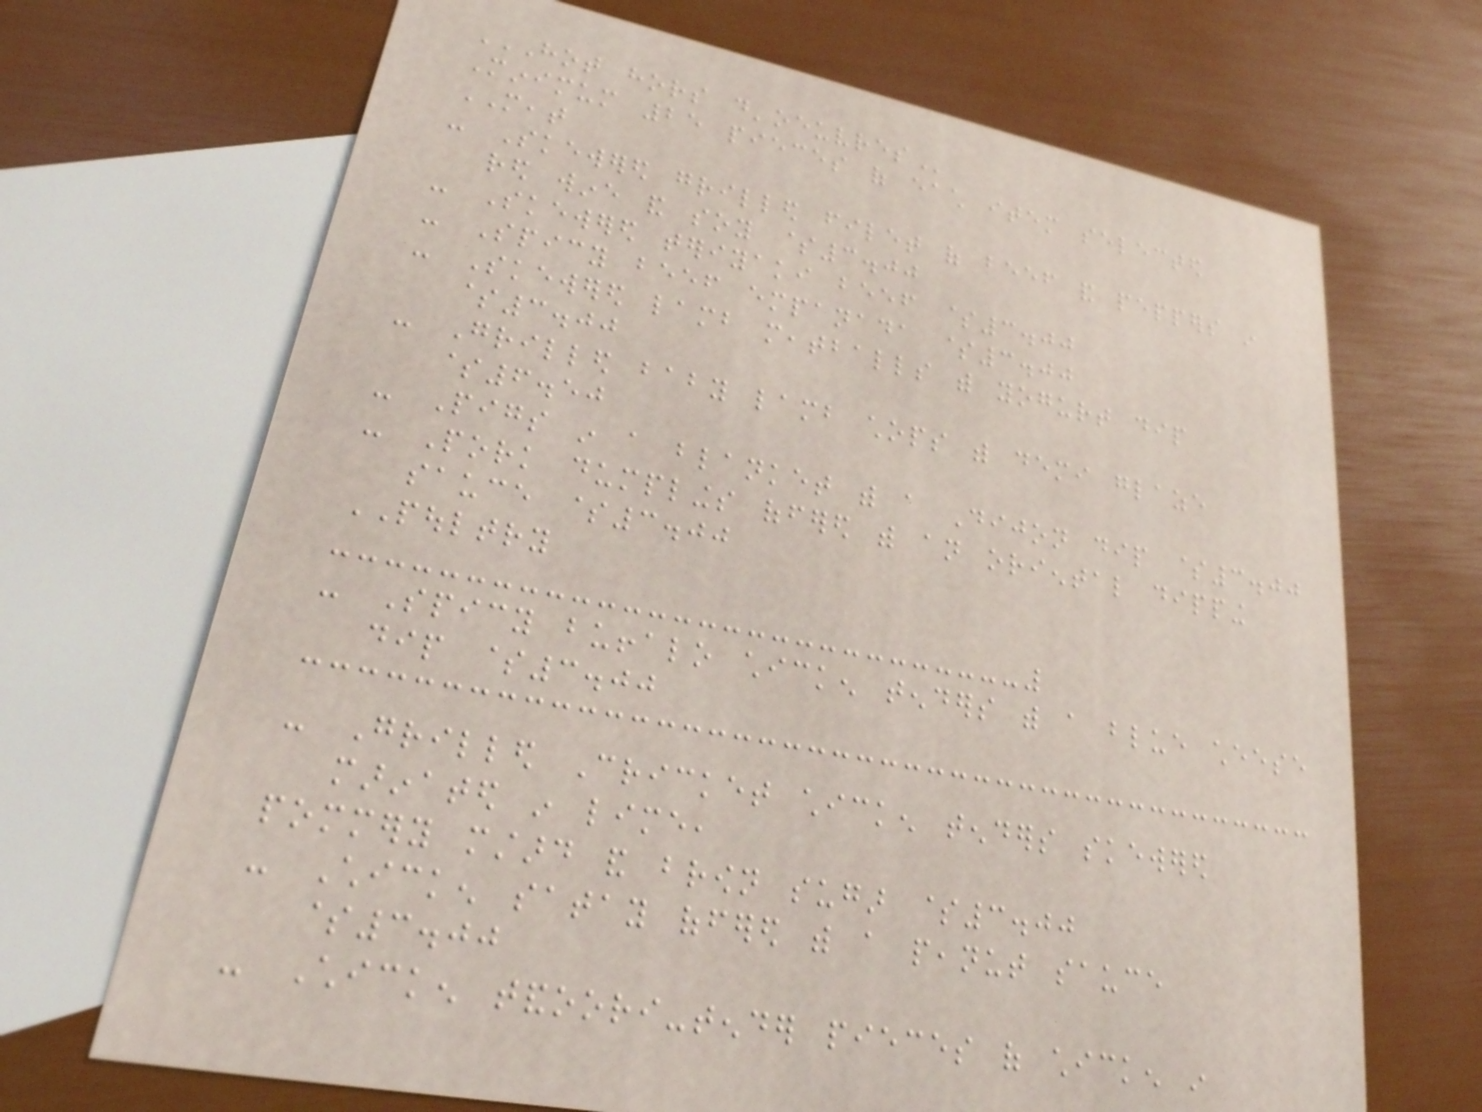HOT HORS D'OEUVRES
Minimum 25 pieces of each item selected
MEAT
- Skewered grilled filet of beef and peppers in
red wine and soy $3.00
- Skewered teriyaki beef $3.00
- Spicy beef empanada $3.00
- Skewered lamb meatballs with yogurt dip
$3.00
- Grilled baby lamb chops with demi glaze
$6.50
- Pigs in a blanket with a Dijon dip $3.00
- Pork dumplings offered with an oriental dipping
sauce $3.00
POULTRY
- Spicy buffalo chicken tenders with a blue cheese
dip $3.00
- Grilled Cricket chicken tenders skewered
marinated in lime,
pommery mustard and brown sugar $3.00
- Chicken satay offered with a peanut sauce
$3.00
- Chicken tandoori-tender pieces of chicken in
